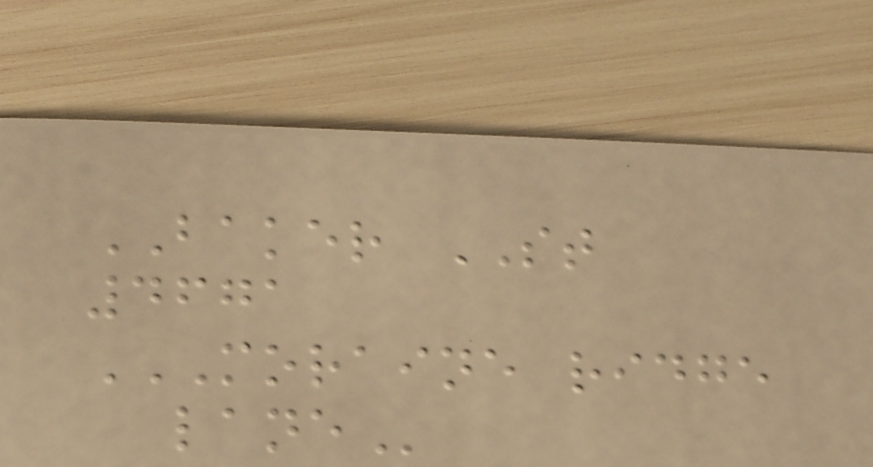BAKER ST
4671
MORAINE RIDGE
LANE
